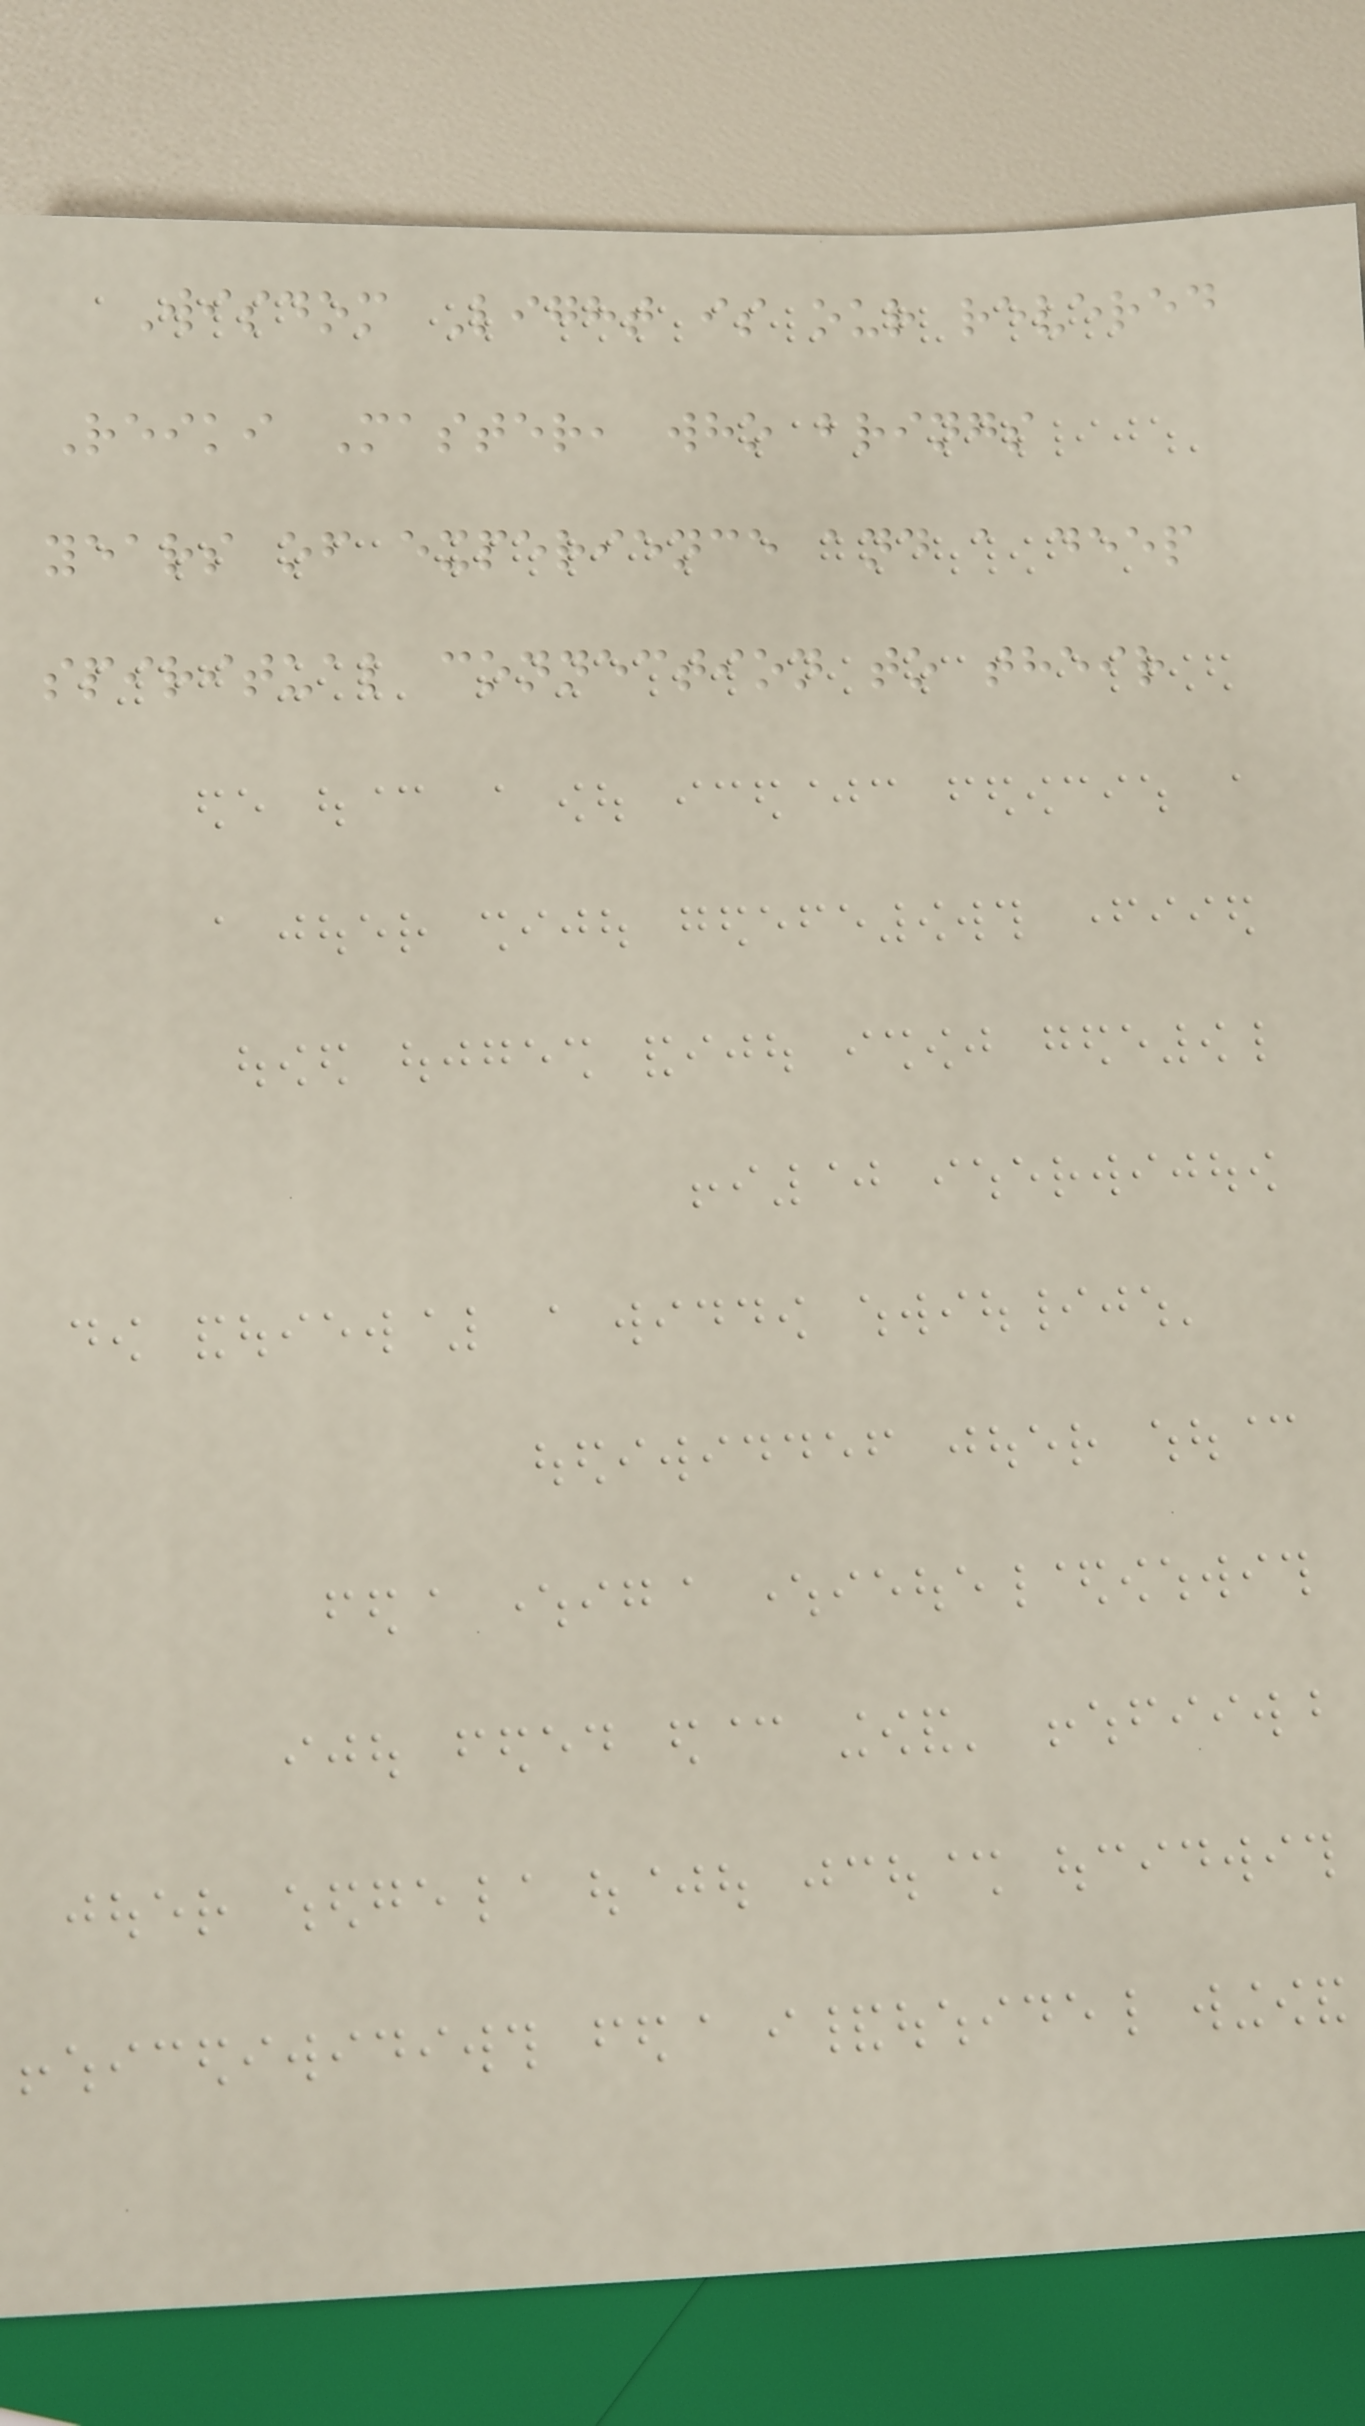Wisdom Light is our revered
Reiki Master, who brings
years of experience and a deep
spiritual connection to their
